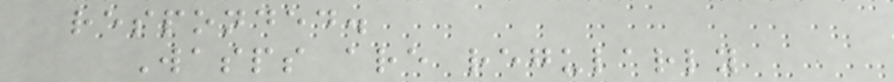responded.
Wasps are regularly
